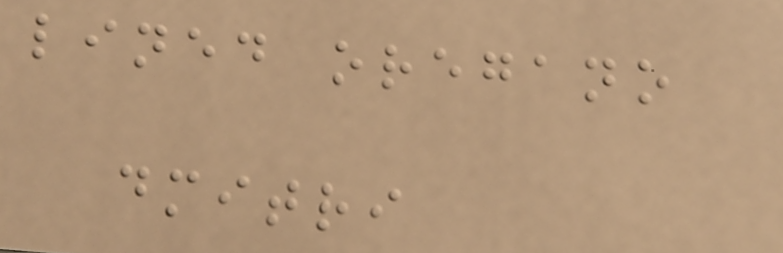lined oregano
dmitri
